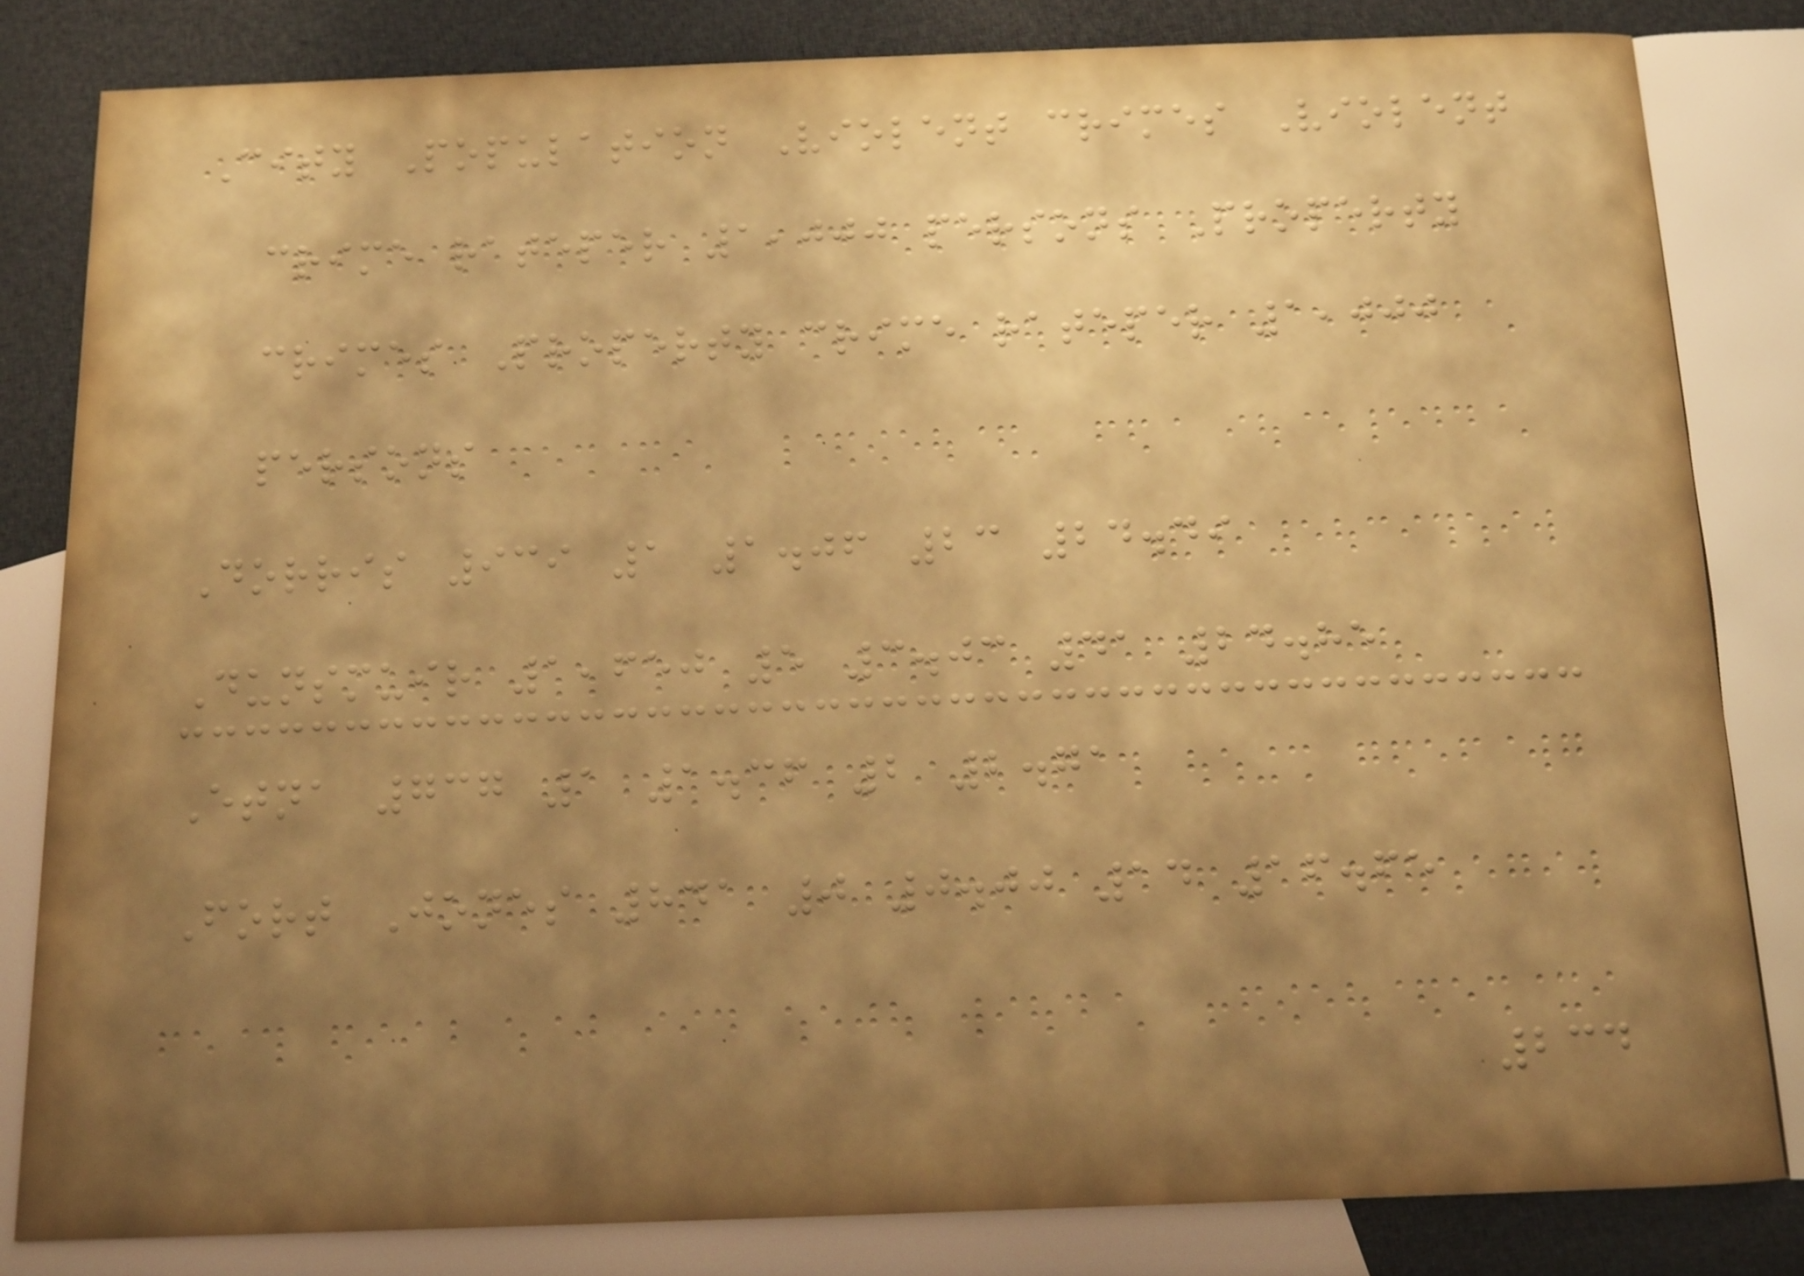City Population Violent crimes Violent
crime rateper 1,000 persons Property
crimes Property crime rateper 1,000
persons
Dorris 939 1 1.06 23 24.49
Dunsmuir 1,650 5 3.03 41 24.85
Etna 737 1 1.36 2 2.71
Fort Jones 841 0 0.00 14 16.65
234
